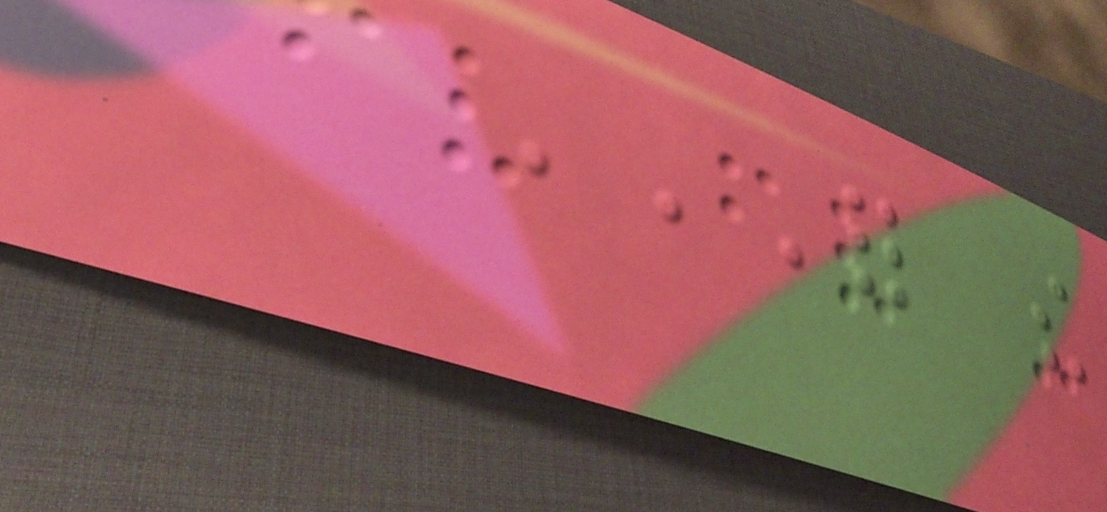FOR THE
